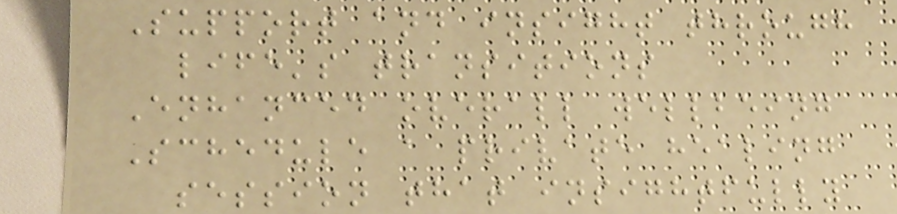Support and insight through
life's transitions
Enhanced overall wellbeing
Schedule a private healing
session that insightfully
